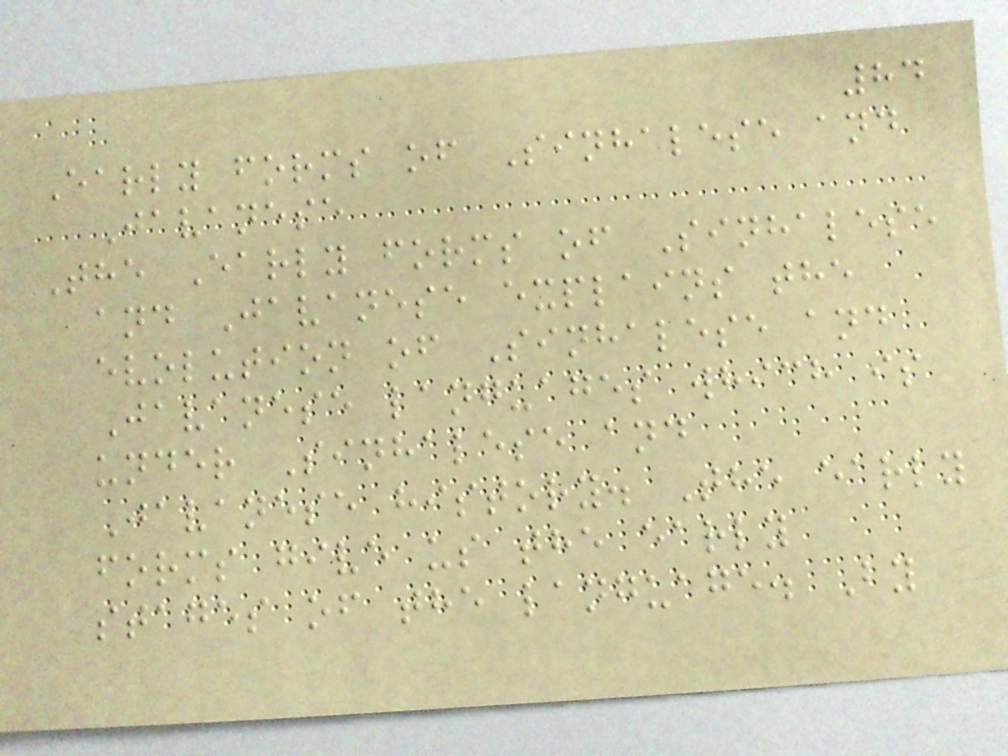84
Early forms of Sinhalese and
Javanese
The Early forms of Sinhalese
and Javanese explains the
evolution of Sinhalese and
Javanese languages which is
under Sinhalese and
Javanese history. The early
forms give us the early
stages of the language. By
